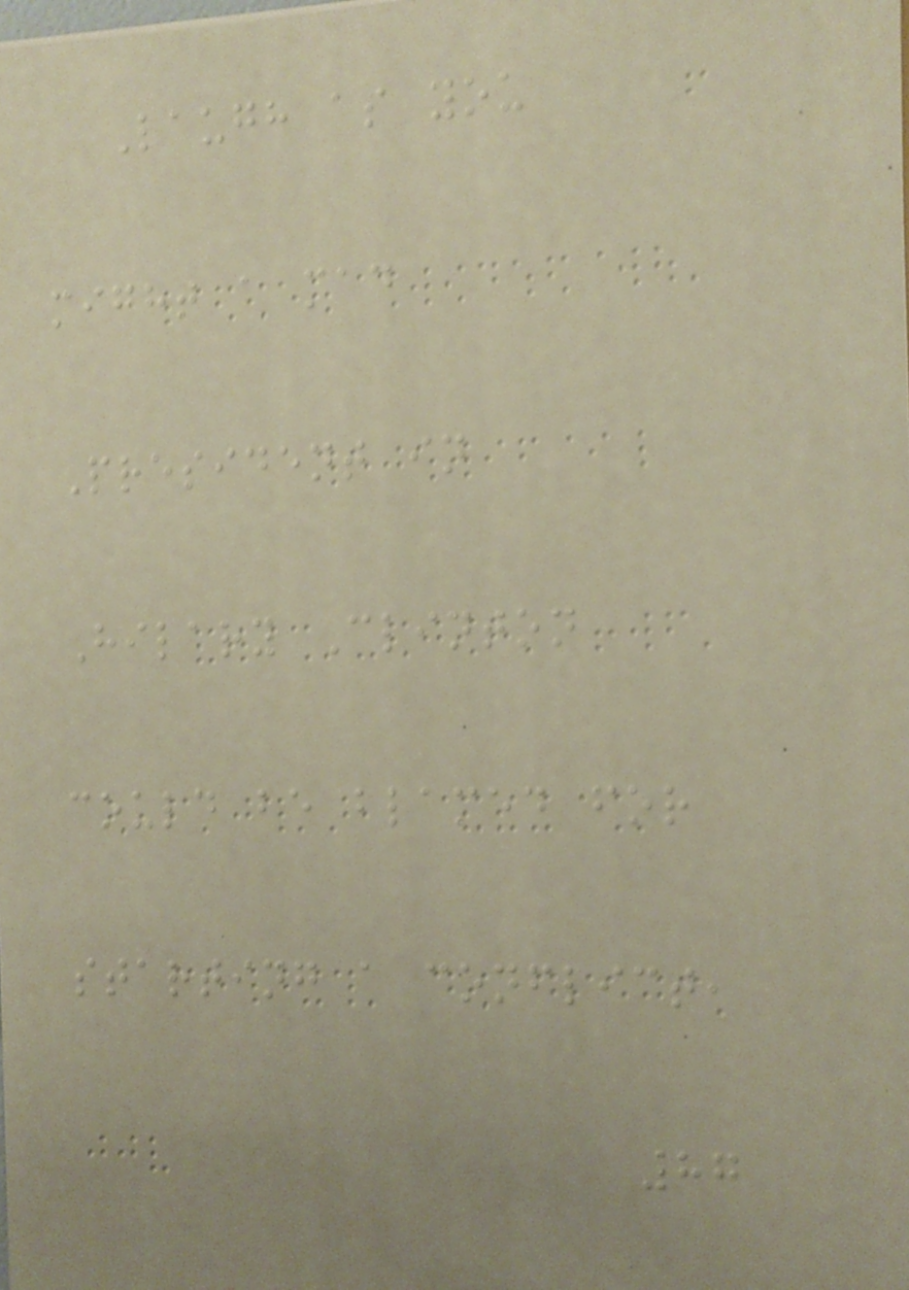Laugh as you
might a mad
President in
Hilary Clinton
could be blamed for
starting a conflict,
87
